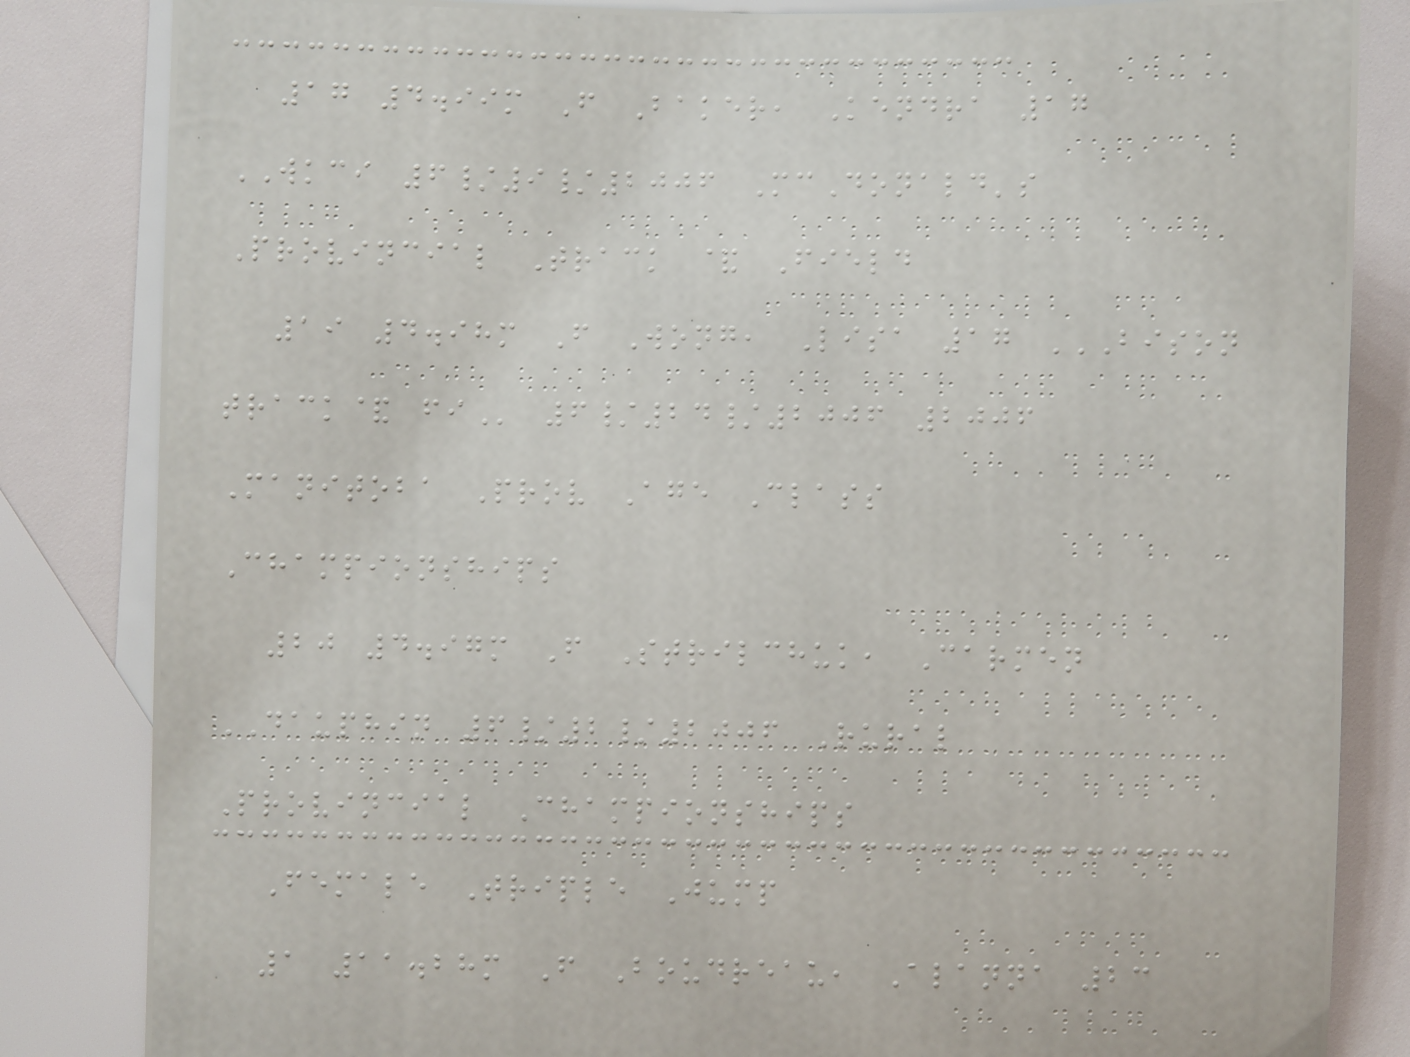17 4.99m F Baker, Kendra 17
WKCI 6/9/2006 McDonald's
Provincial Track & Field
19 4.98m F Wong, Lisa 17 BISON
TRACK& FI 6/24/2006 2006
Manitoba Prov Age Class
Championships
20 4.97m F Strilchuk, Carmen
DAUPHIN 6/2/2006 Rural
Provincial Championships
Female Triple Jump
1 11.28m F Boudreau, Alanna 23
